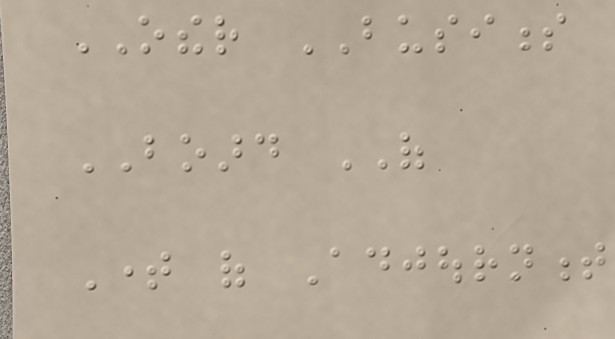OTHER BUSINESS
BOARD OF
Time of Adjournment
